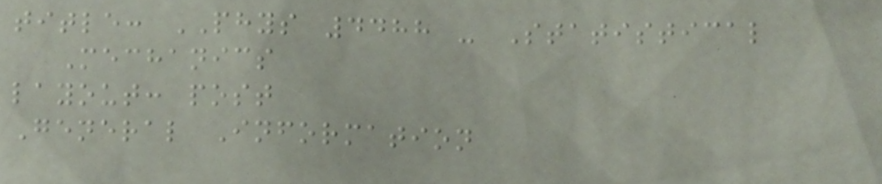title: PHYS 4488 - Statistical
Mechanics
layout: post
General Information
